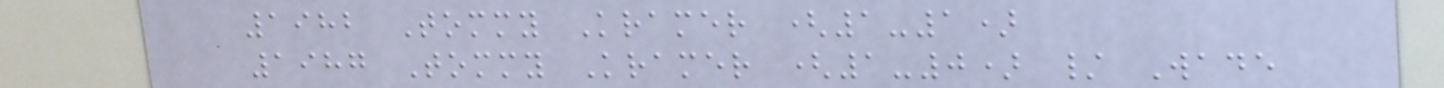1982 Tommy Kramer (1-1)
1987 Tommy Kramer (1-0) / Wade
